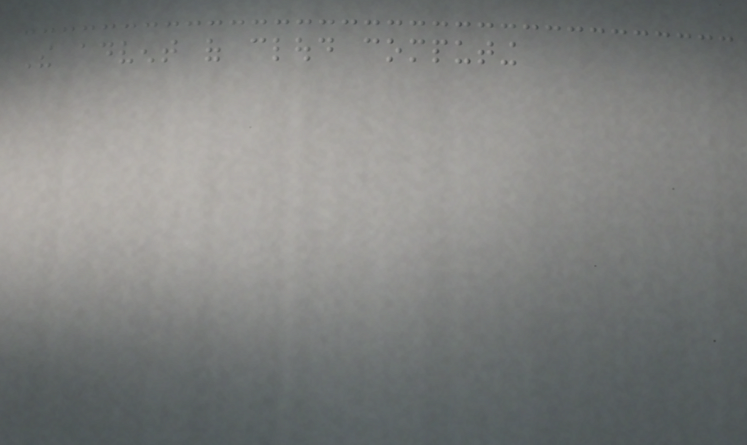The advent of cloud computing
